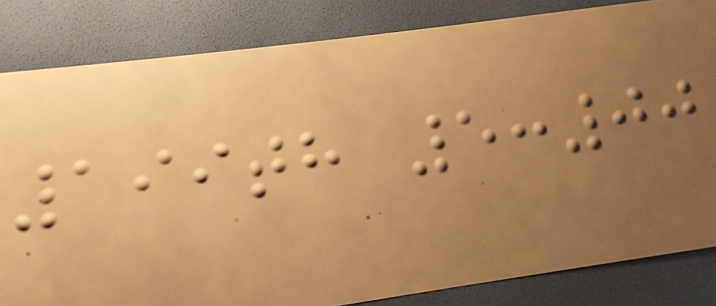199th 5:00
